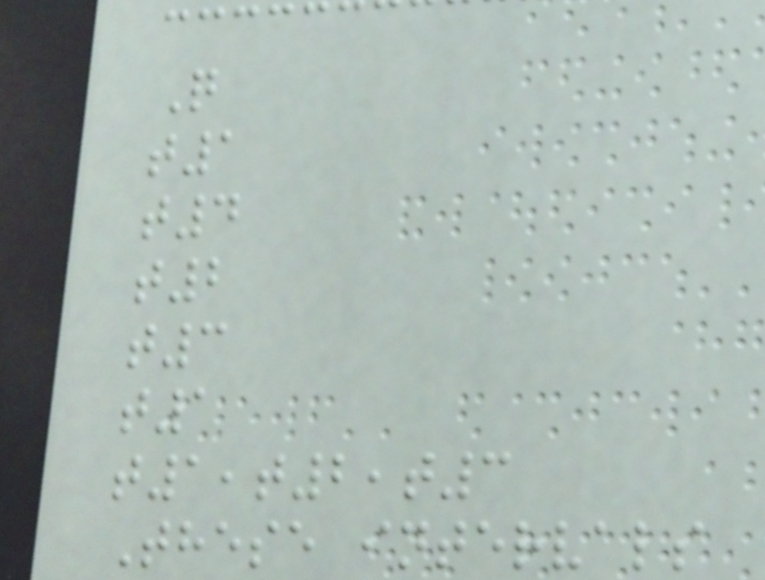Q
t1
t4
t2
t3
t1
t1,t2,t3
These intervals
